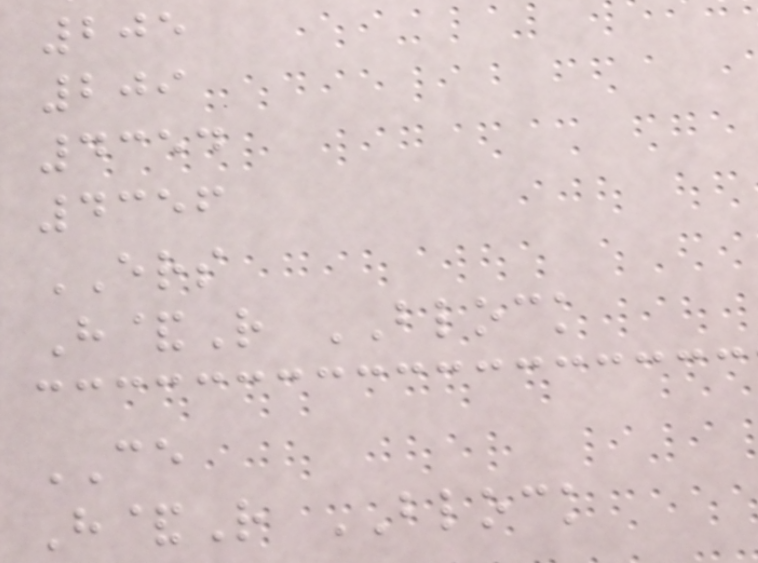205
209
4354
4356
ERS
H&R BLOCK
CE
H&R BLOCK
